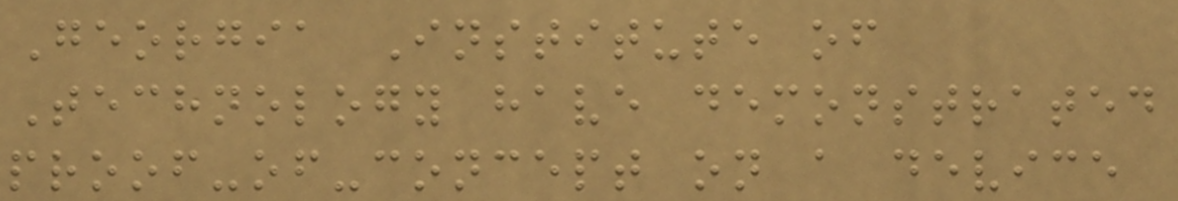Georgia Institute of
Technology have demonstrated
proof-of-concept on a device
